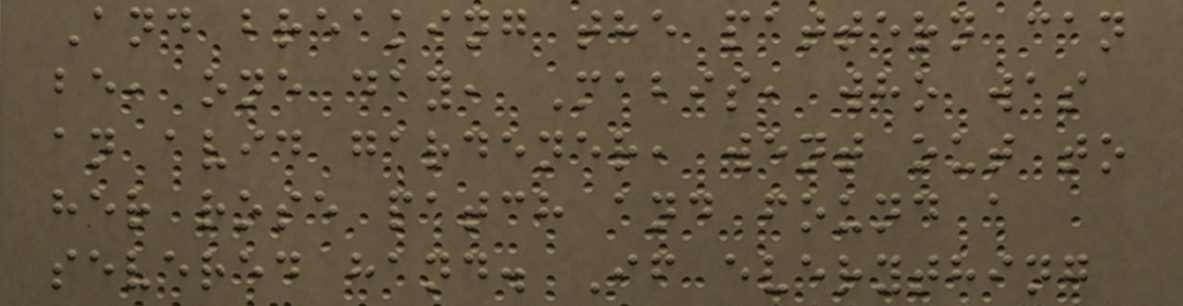And breaking the pattern can
be, one day, Mabis, who was
an avid gardener, went out to
her rose patch and found a
severed hand. If everything
